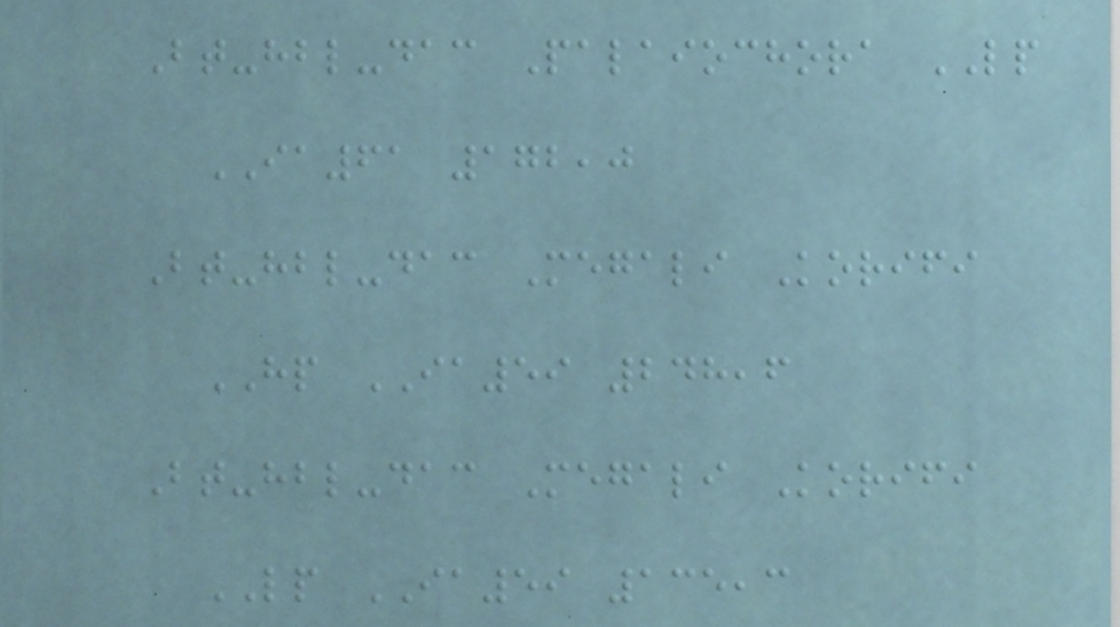Bt-hbl-dac Palaiochora LP
IA61 172,0
Bt-hbl-dac Megali Korifi
HP IA59 248,6
Bt-hbl-dac Megali Korifi
LP IA59 135,3
